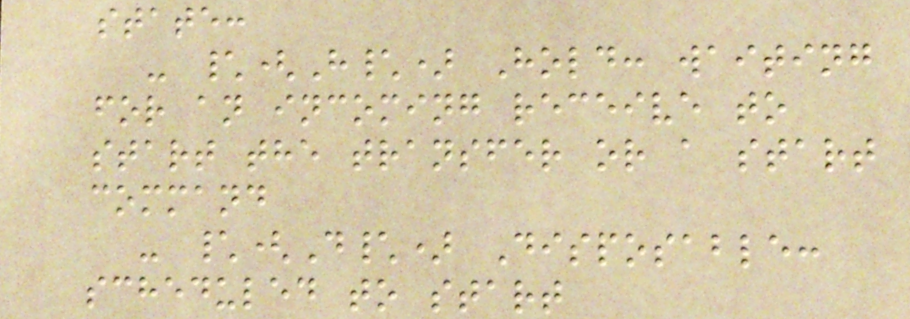state:
- \(H\) Hold: waiting
for an incoming receive to
start the transfer or a start
command
- \(D\) Disposable:
scheduled to start
